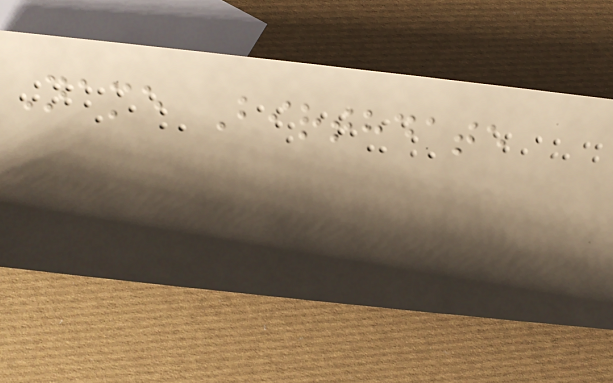Name Birthdate
